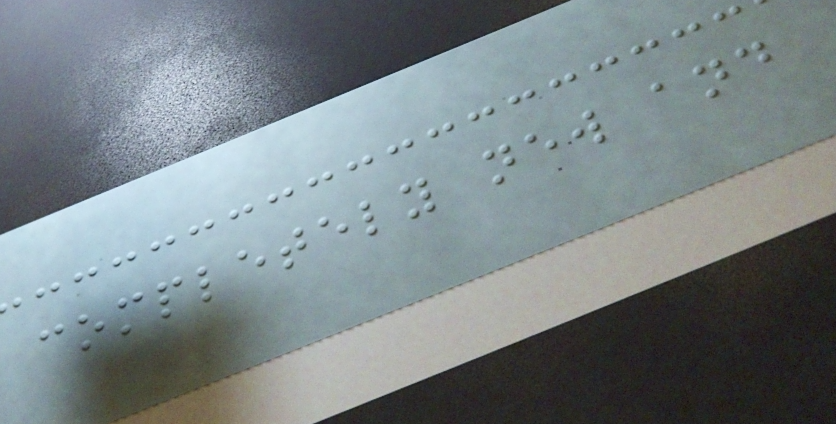completely new and
